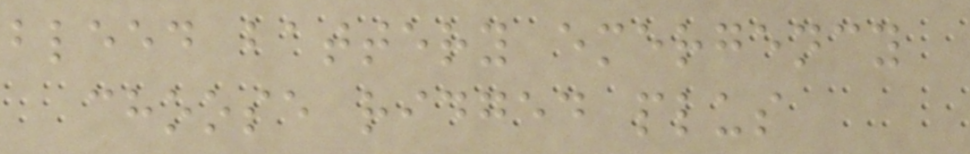bleed battery emergency
choose ridged plus
